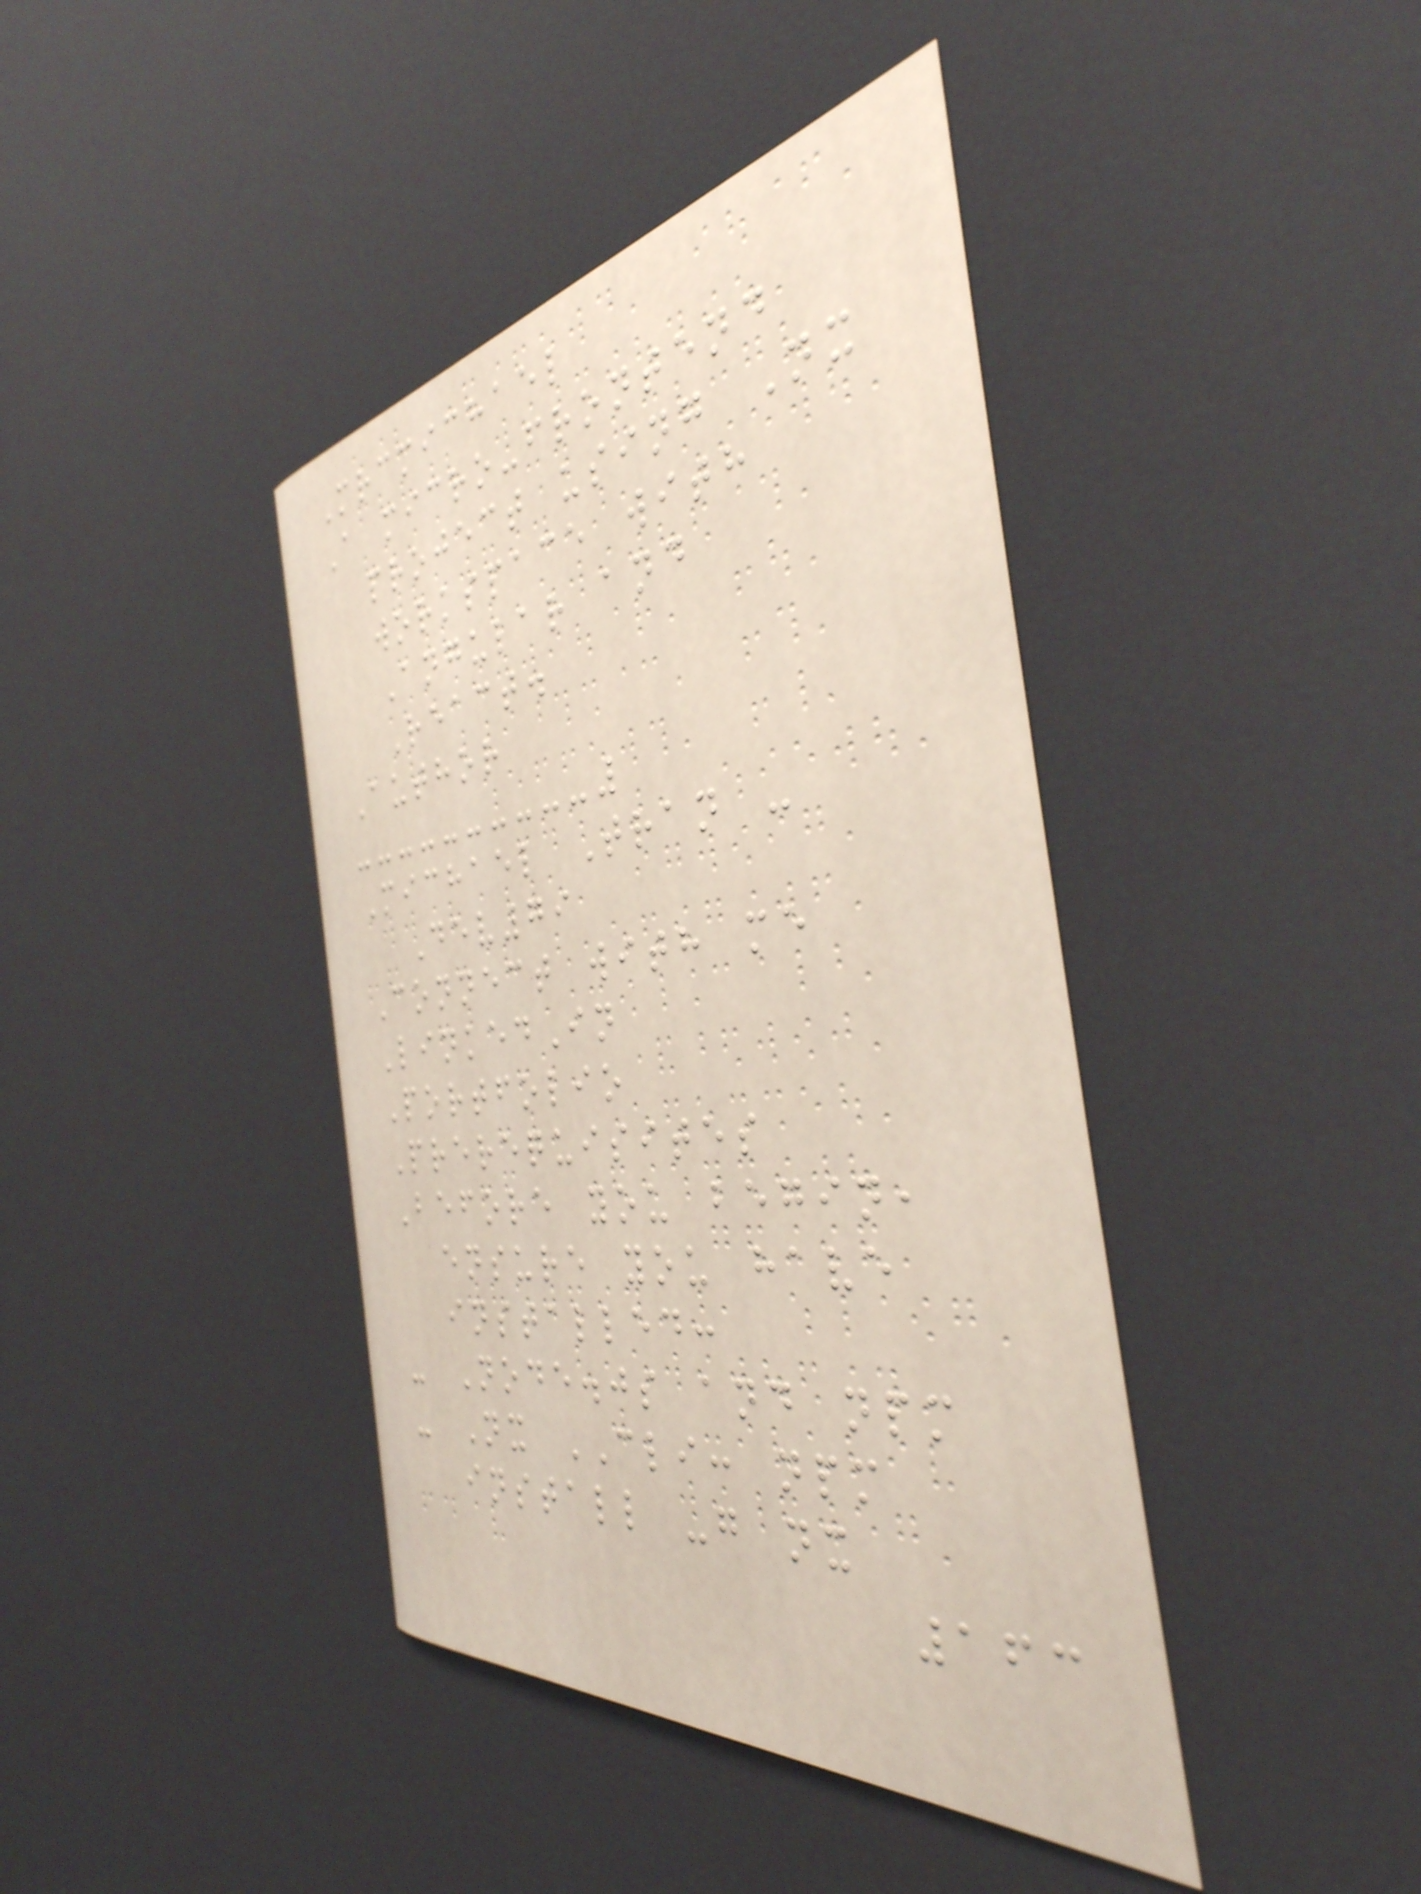Mrcmichael
A micro-frontend
project using Nx
workspace with
Angular and
React.
Author
Michael Tran -
Dev79
Connect with me
LinkedIn
Portfolio
Prerequisites
Before you begin,
ensure you have
installed:
- Node.js and npm
- Nx CLI: npm
install -g nx
163
